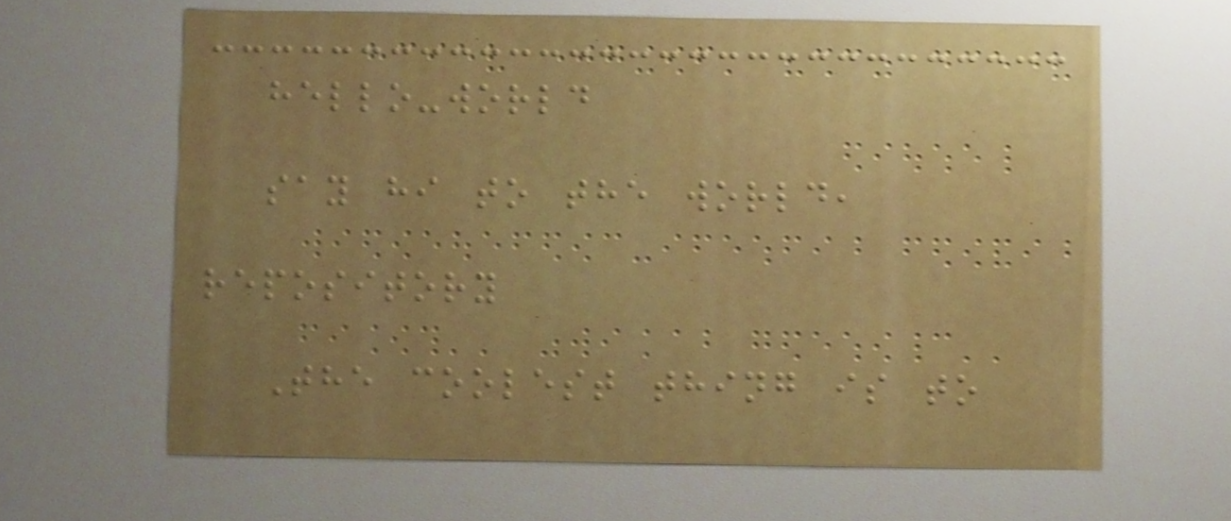hello-world
say hi to the world,
repository
The coolest thing is to
